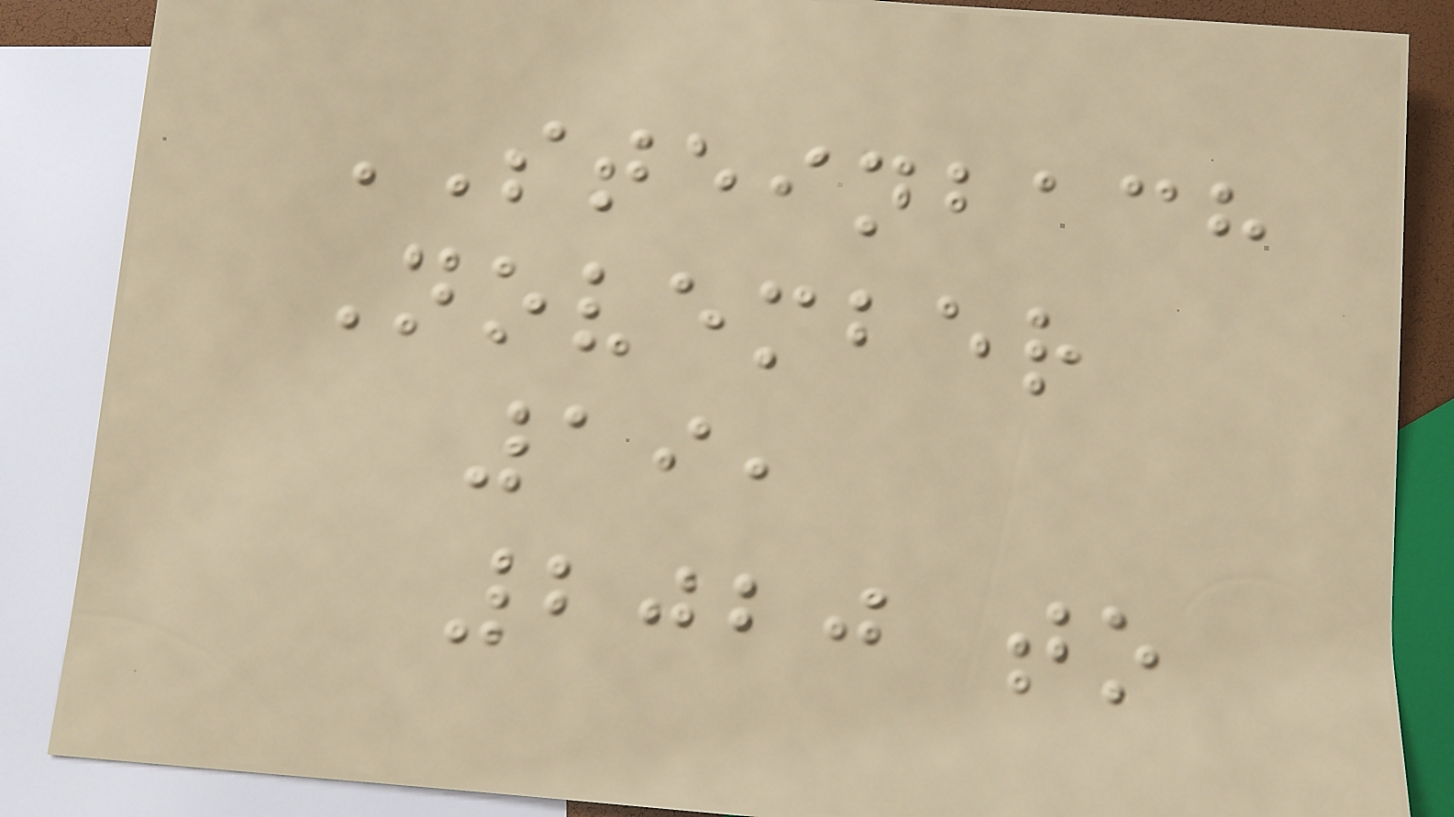STEINBACH
November
19,
2020 to
